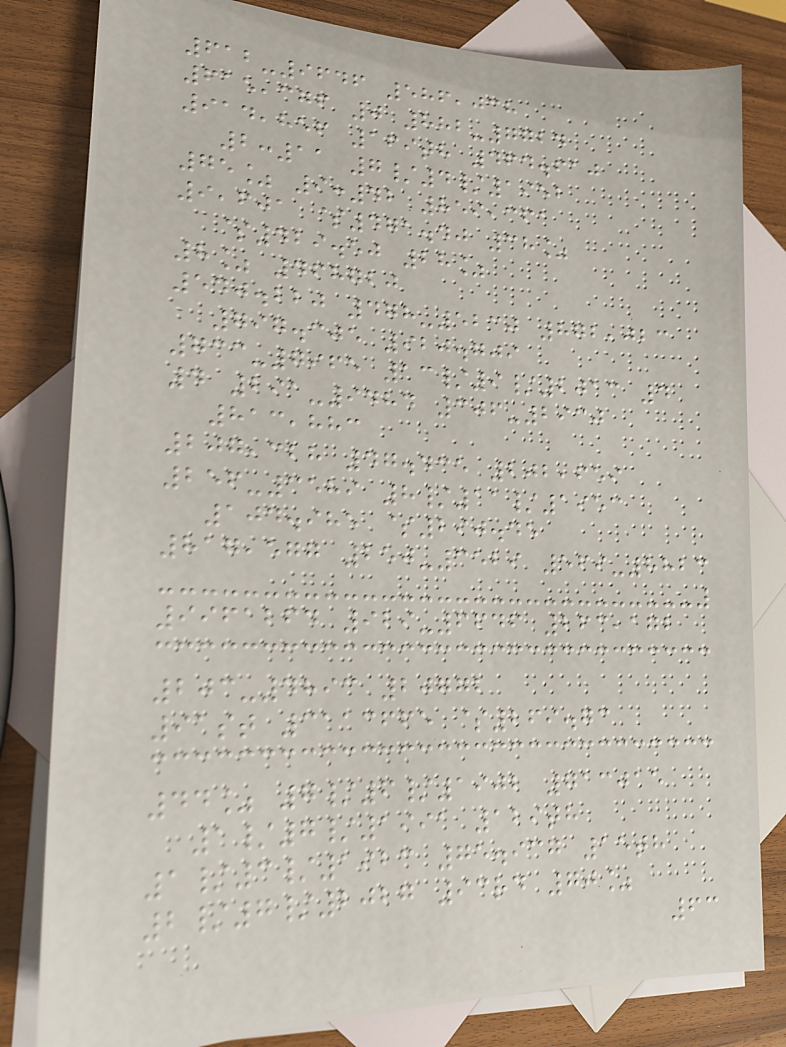612-9646 586,038
615,376 0 882-7724
914,856 169th 464.610
2:11 7/4/1952
75% 9:42 859,361
9,601 $471.40 38%
$429.50 28%
8% 468720
540.220 478-5230 872,023
797.305 920.709
733-7965 13/9/2013 4
4 291-9484 306-2930
813,883
207,328 47.435 202,659
256-3589 8/11/1953
104.985 $290.45
817,577 250-3529 569-8823
9961264 929-6646 263,172
203-4893 20772
91st 3113665 $269.73
44% 7/6/1902 713015
1/7/1991 129th
1/3/1923 75.937 15th
2/7/2027 93rd 70%
63
